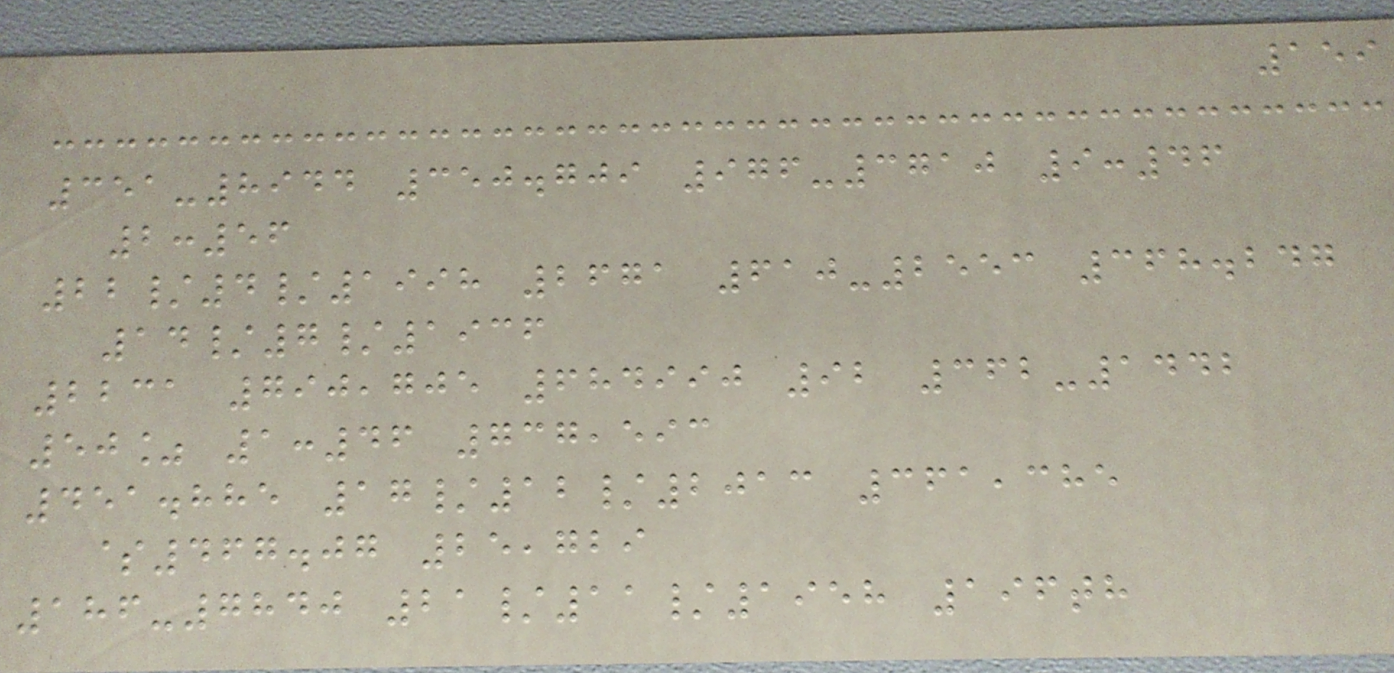159
351-8944 350.709 976-3710 9:46
2:56
22/4/1998 2671 610-2553 368.247
14/7/1936
2231 790,705 684990 92 362-1442
50% 1:46 737,593
451.885 17/12/2013 361,385
$467.07 25,729
186-7840 21/11/1958 196th
